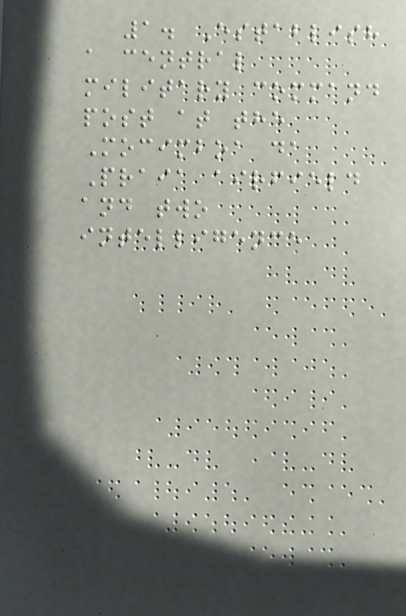1. Establish
a central
military command
post at the
Mocimboa da
Praia airfield
and two
intelligence
